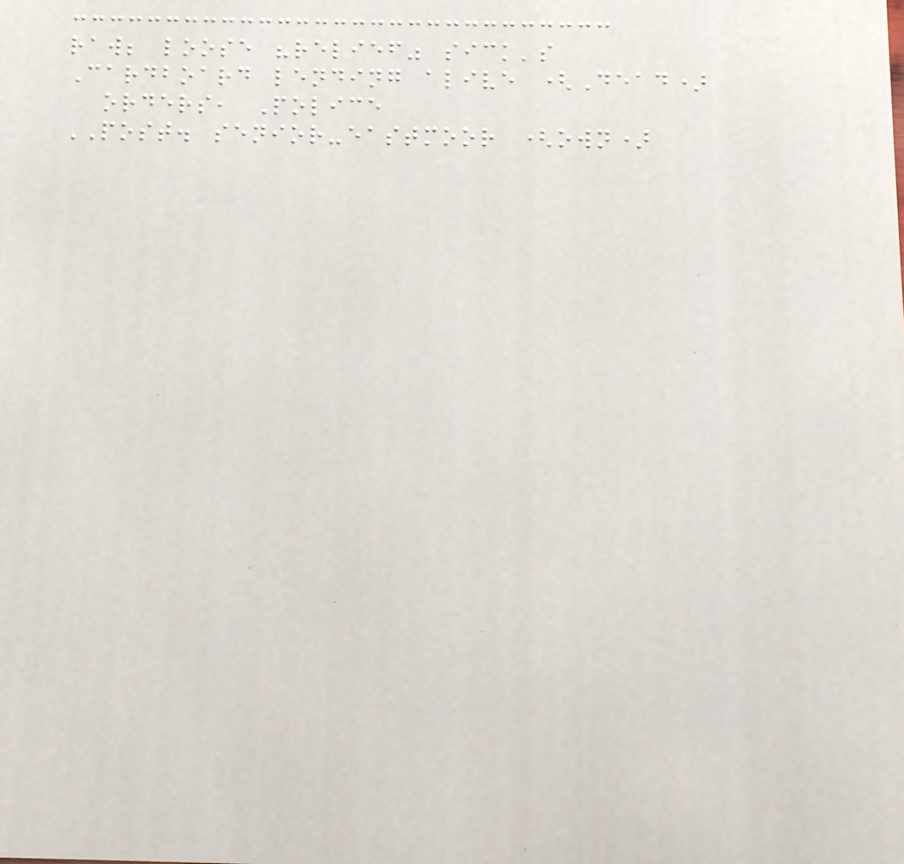raw; loose "relief" sick's
Cardboard lending alive (Dead)
orders, Police
POST. senior-eastmoor (own)
